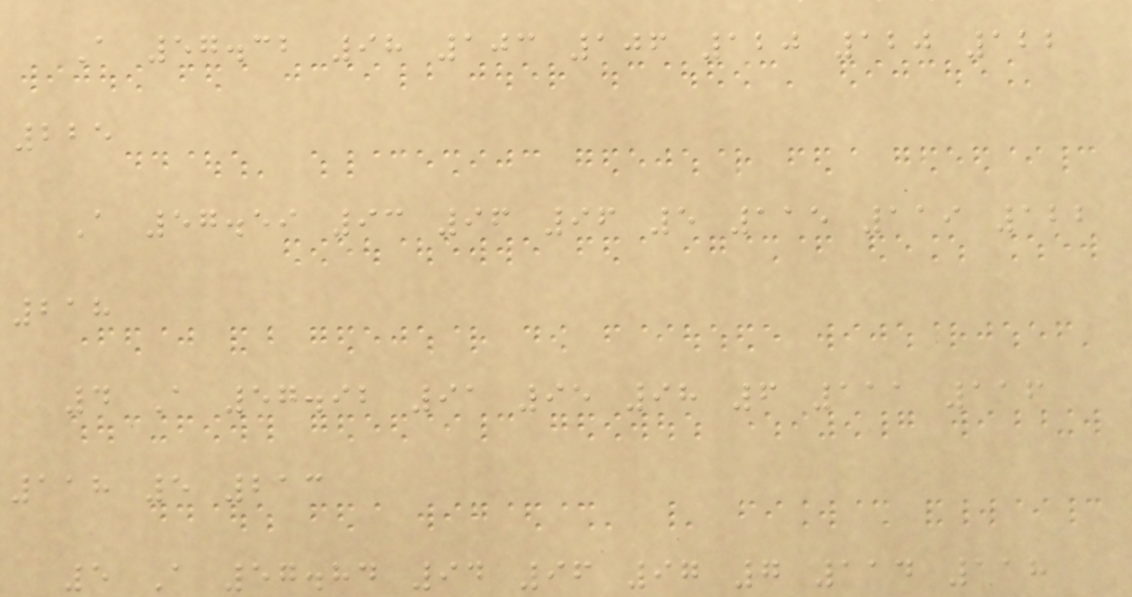A 57.32 98 103 106 120 120 122
225
A 57.59 93 96 96 5 115 119 122
218
4 A 57.92 91 95 98 6 111 116
118 5 213
5 A 57.84 94 96 97 7 114 118
